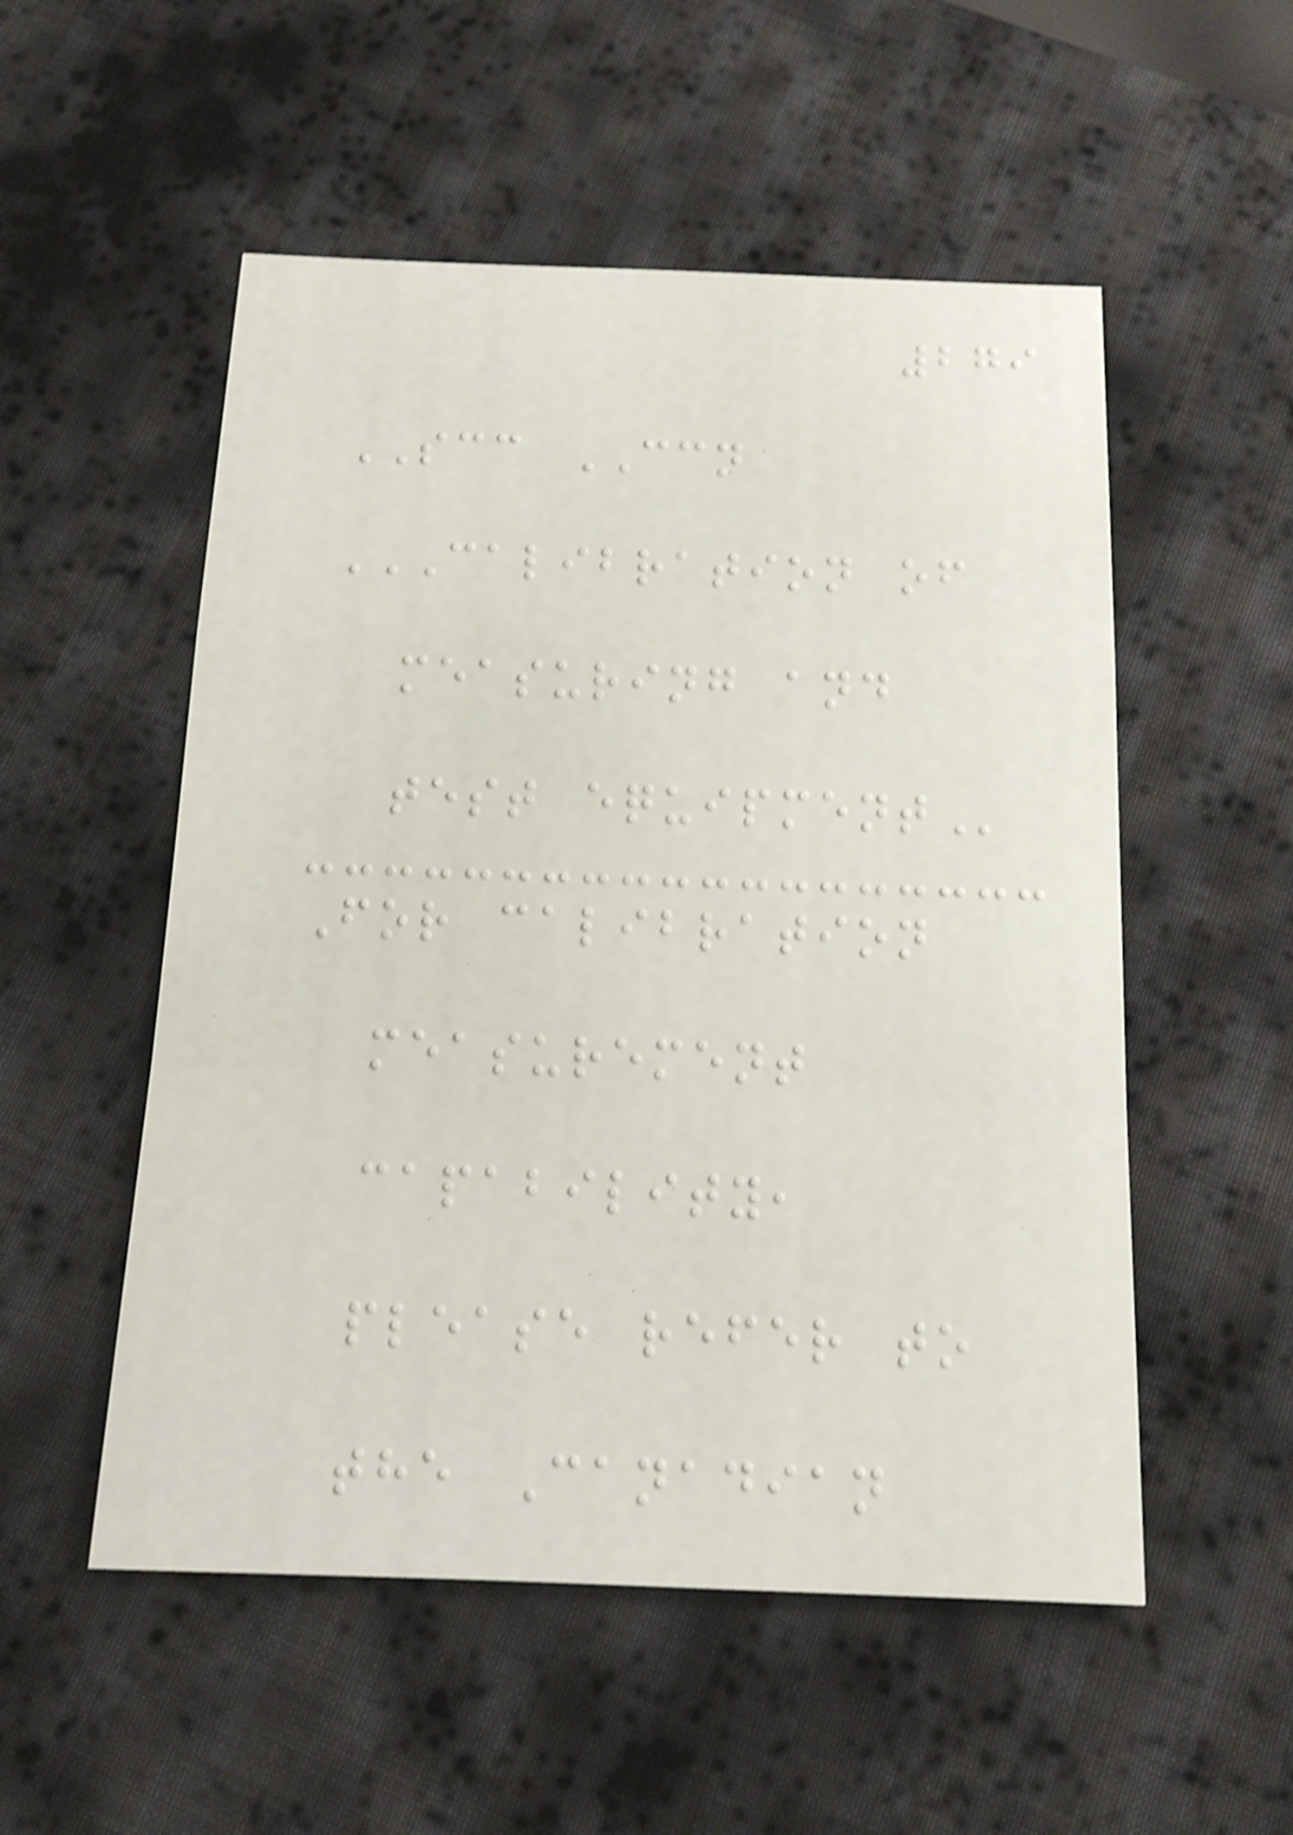279
SCC CCN
CALIBRATION OF
MEASURING AND
TEST EQUIPMENT
For calibration
measurement
capability,
please refer to
the Canadian
